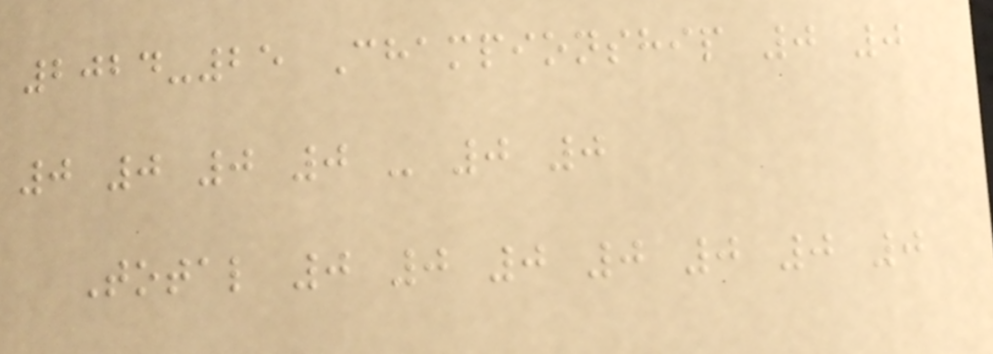2024-25 Championship 0 0
0 0 0 0 - 0 0
Total 0 0 0 0 0 0 0
